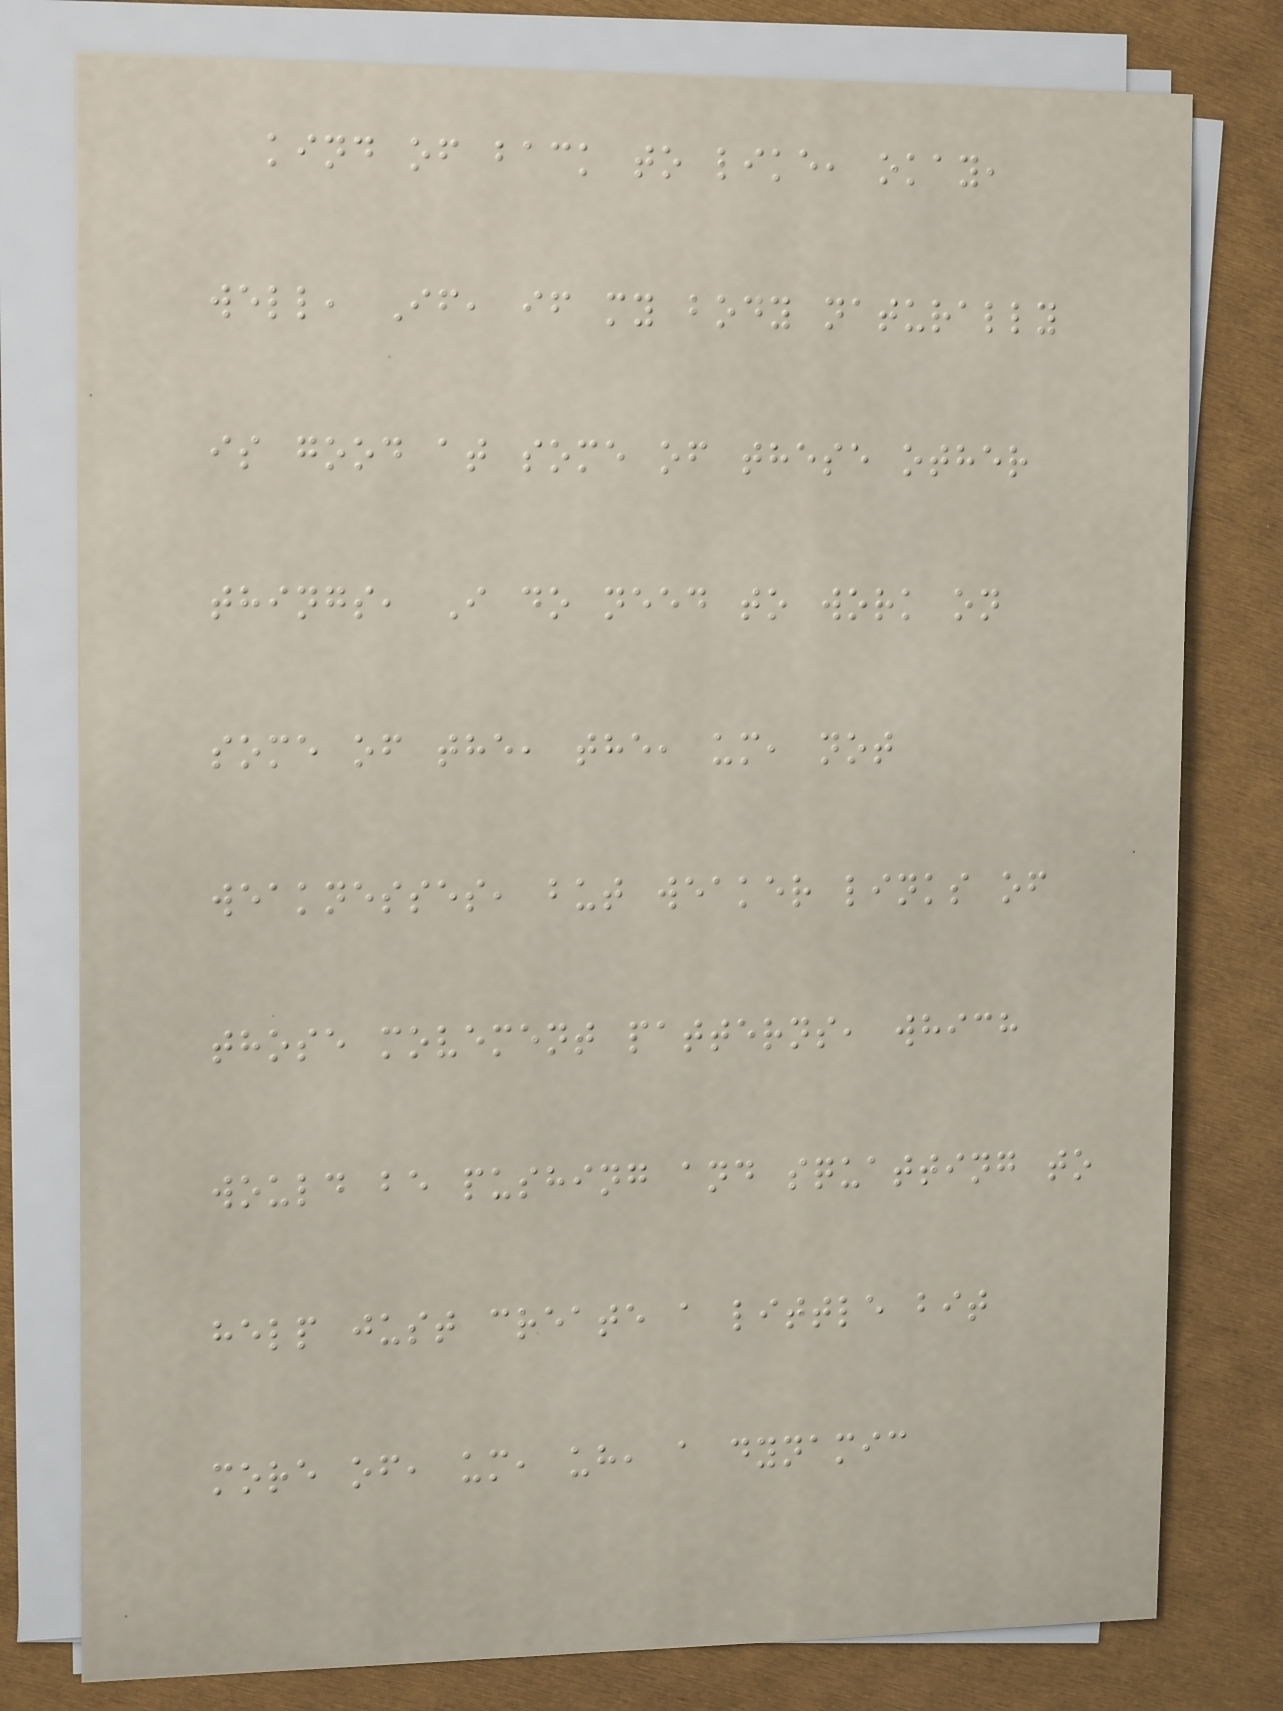kind of back to like, okay,
well, If, if my body naturally
is good at some of these other
things, I do need to work on
some of the, the, um, not
weaknesses, but weaker links of
those movement patterns, which
would be pushing and squatting to
help just create a little bit
more of, um, uh, a dynamic
